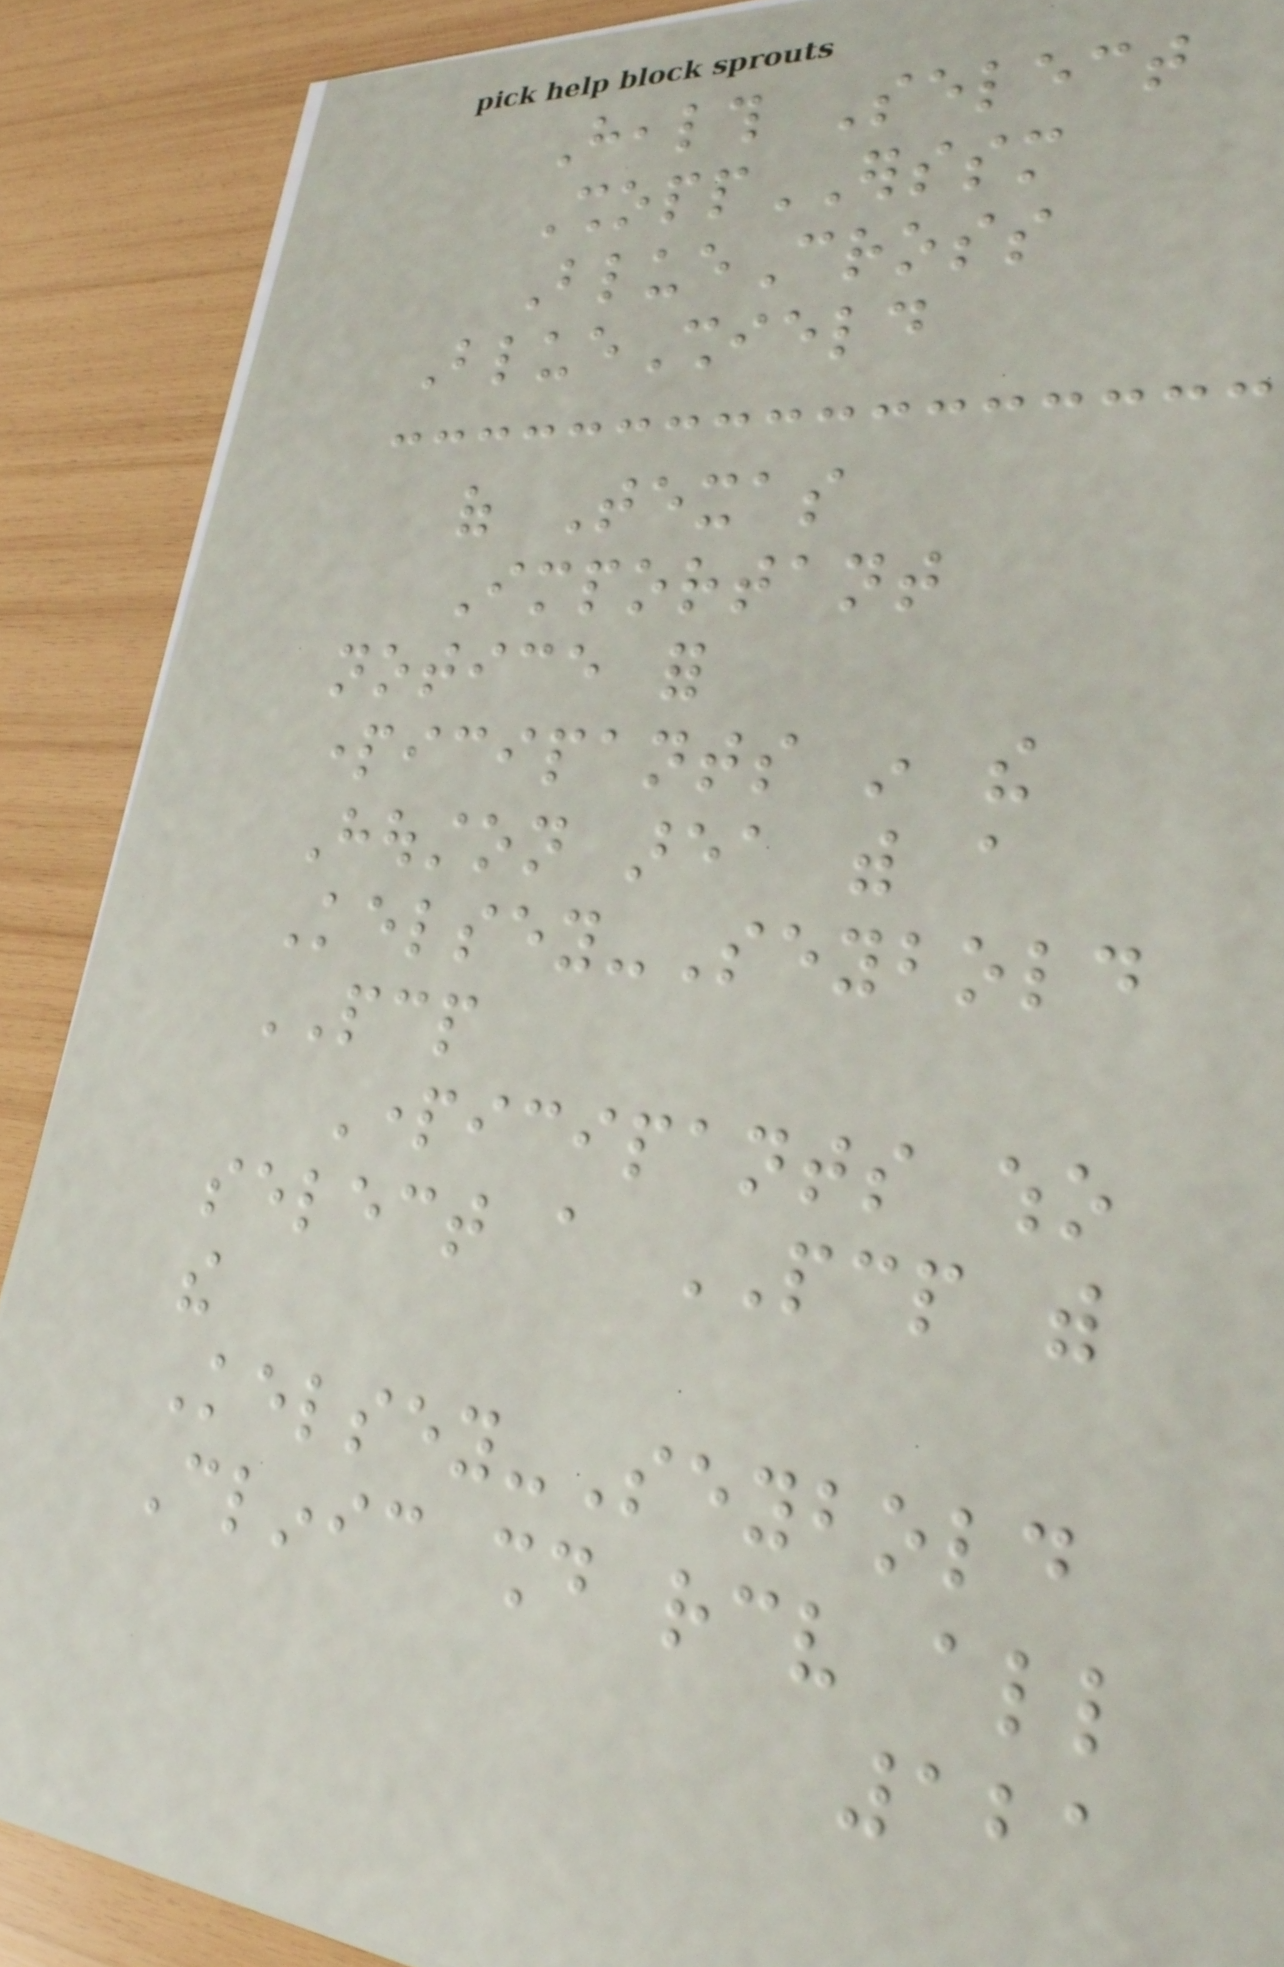Health Select
ShoppERSSM
BlueCross
BlueShield
of Texas
Important
notice for
participants in the
Houston area with a
Kelsey-Seybold
PCP
Participants who
select a PCP with
the
Kelsey-Seybold
Clinic should receive all
121
